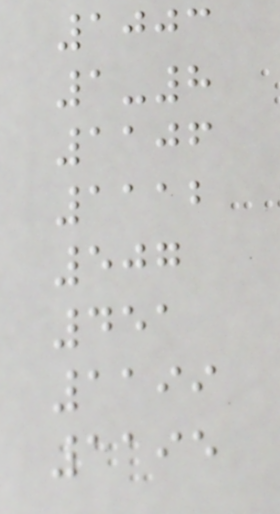1003
1-8
1106
1112
507
451
1199
1195
